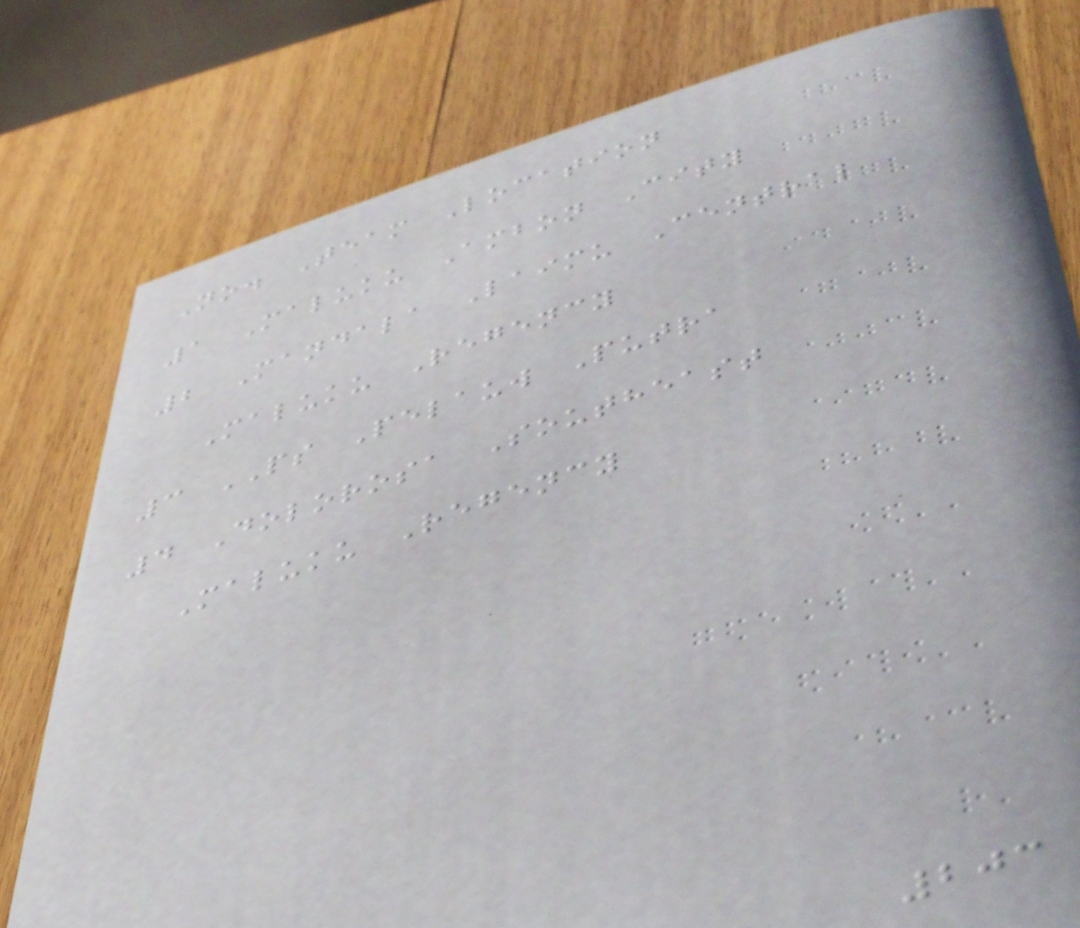No. Team Location
1 Maluku Ambon City
2 Mandala Laimu Central
Maluku Regency
3 PS Pelauw Putra
4 Dolorosa Southeast
Maluku Regency
203
